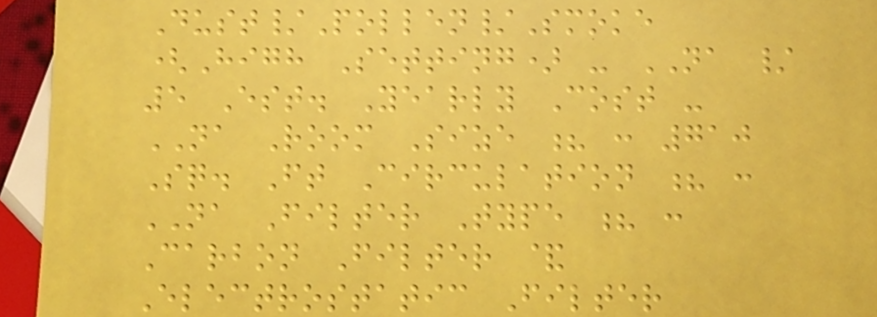Dust/Pollen/Smoke
(High Setting) - NA /
5 Est. Yearly Cost -
NA Room Size ? : 710
Sq. Ft Circulation ? :
NA Filter Type ? :
Carbon Filter &
Electrostatic Filter
